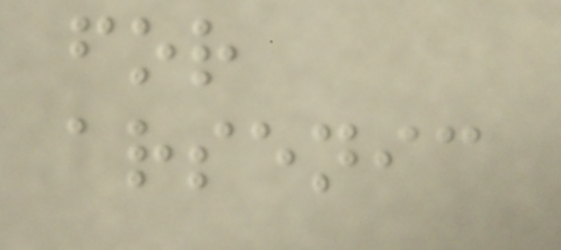for
arsenic
